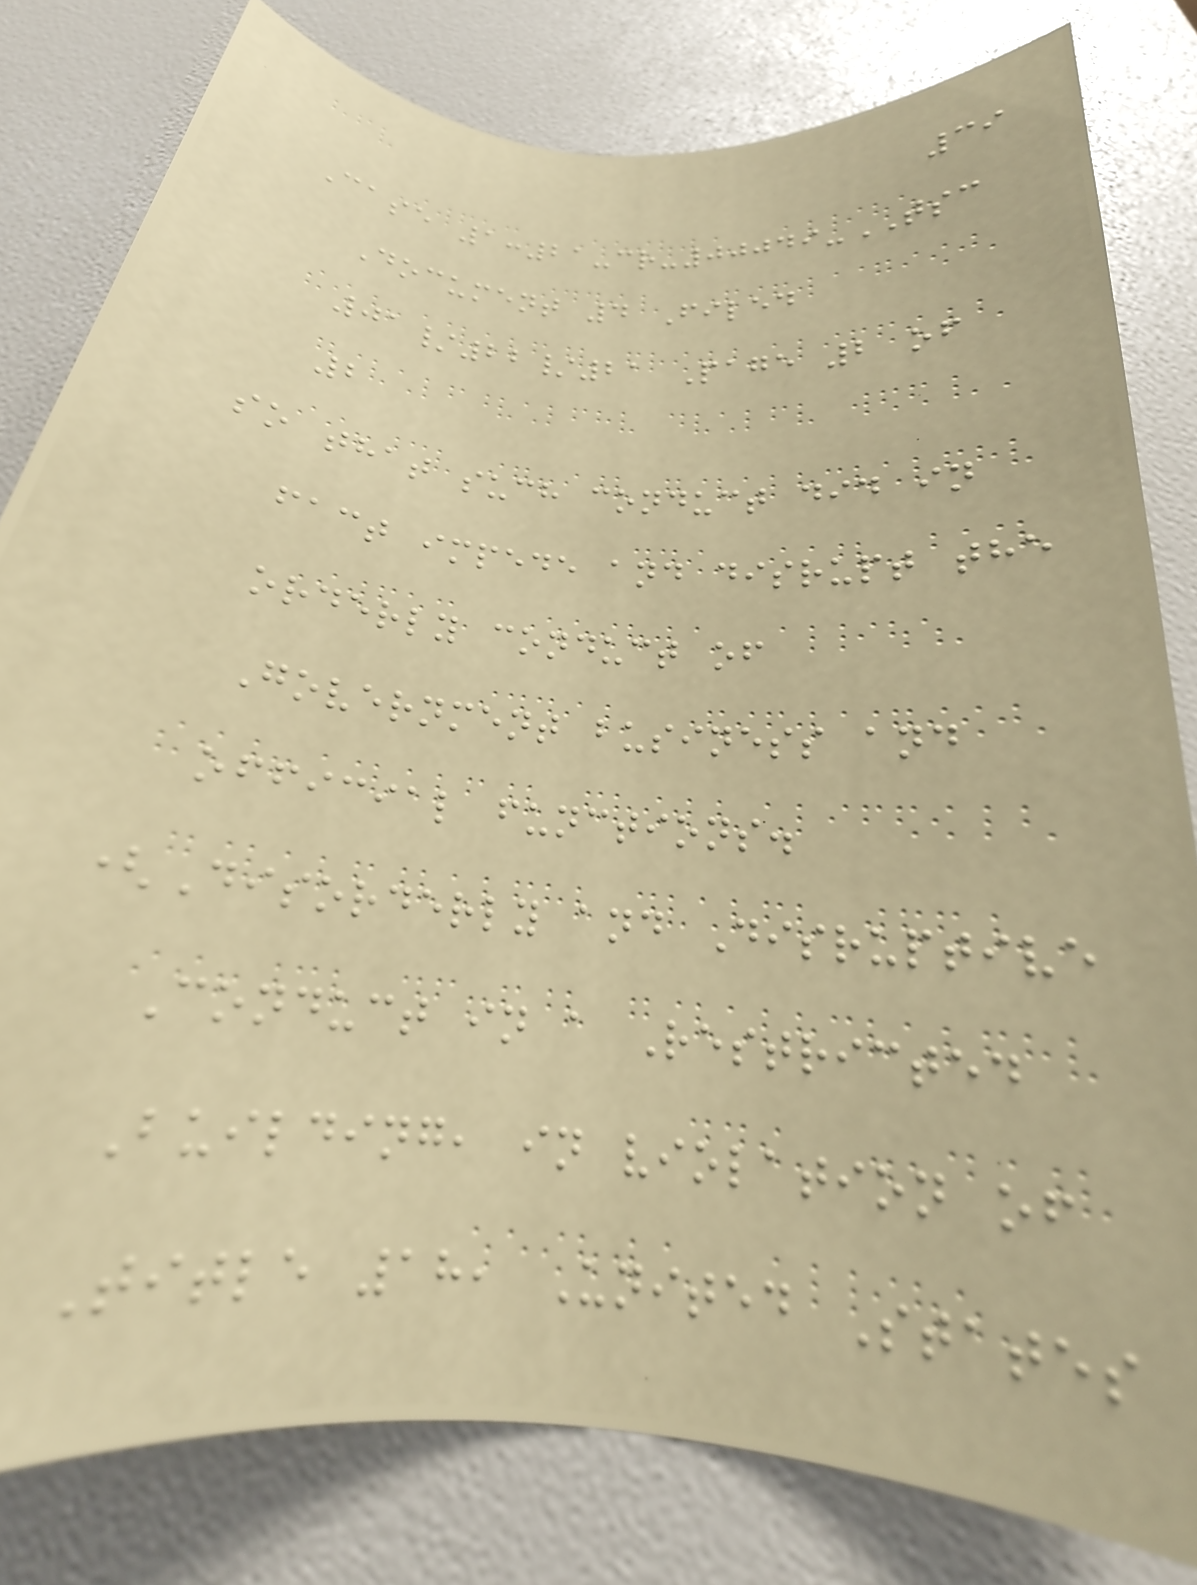39
Case 1:21-cr-00049-TSC
Document 4 Filed
01/22/21 Page 2 of
2
so that such conduct did in
fact impede and disrupt the
orderly conduct of
Government business and
official functions.
(Disorderly and Disruptive
Conduct in a Restricted
Building, in violation of
Title 18, United States
